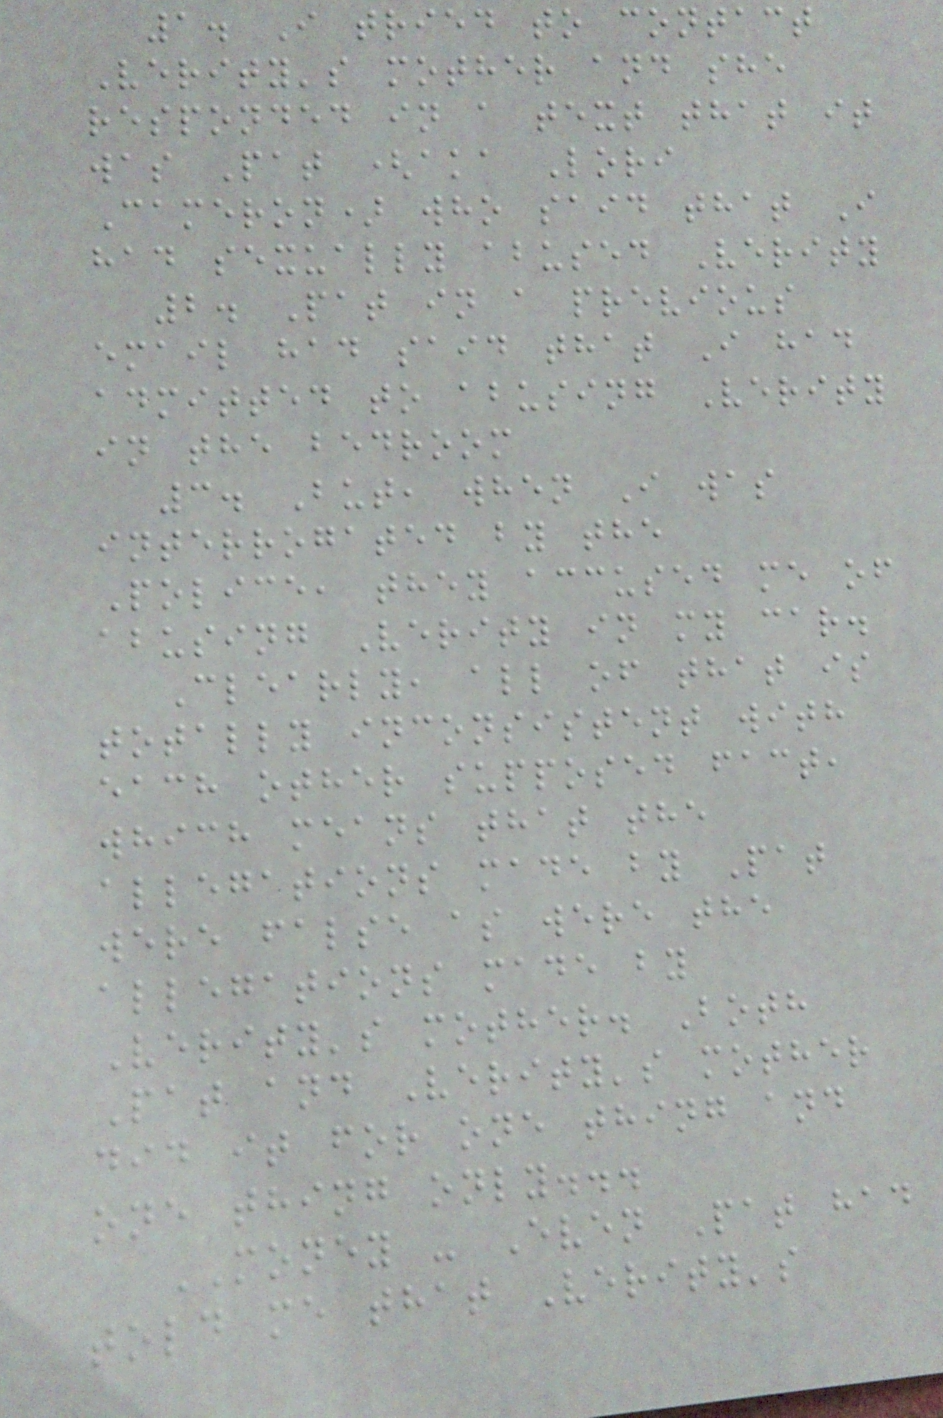1. I tried to contact
Verity's mother and she
responded in a text that it
was Pat (aka Lori
Cameron) who said that I
had sexually abused Verity
2. Pat in a previous
email had said that I had
admitted to abusing Verity
in the bedroom
3. But, when I was
interrogated by the
Police, they accused me of
abusing Verity in my car.
Clearly, all of that is
totally inconsistent with
each other supposed fact,
which means that the
allegations made by Pat
were false as were the
allegations made by
Verity's mother. Both
Pat and Verity's mother
did it for one thing and
one thing only...
MONEY - Even Pat had
told me that Verity's
